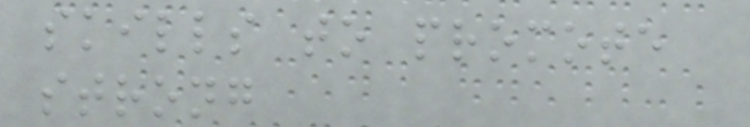skills to promote
strong
